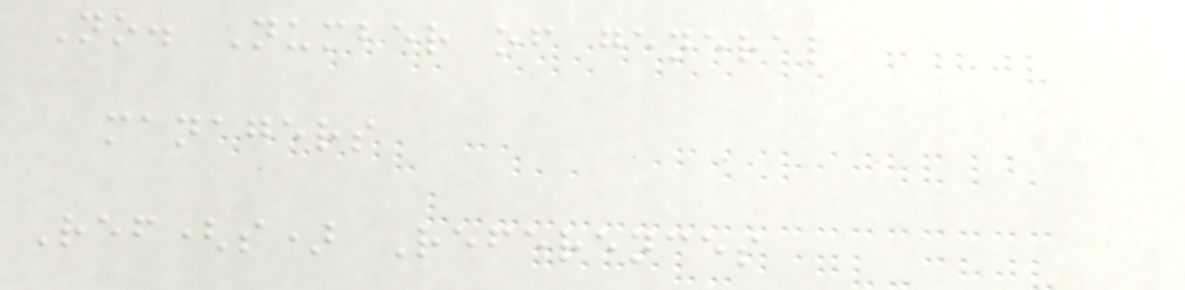No. Number of general
managers
Ref(s) References
